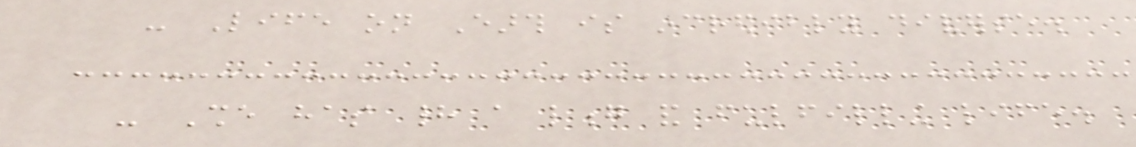- Life on Earth is incredibly diverse.
- She has had a long and fulfilling life.
